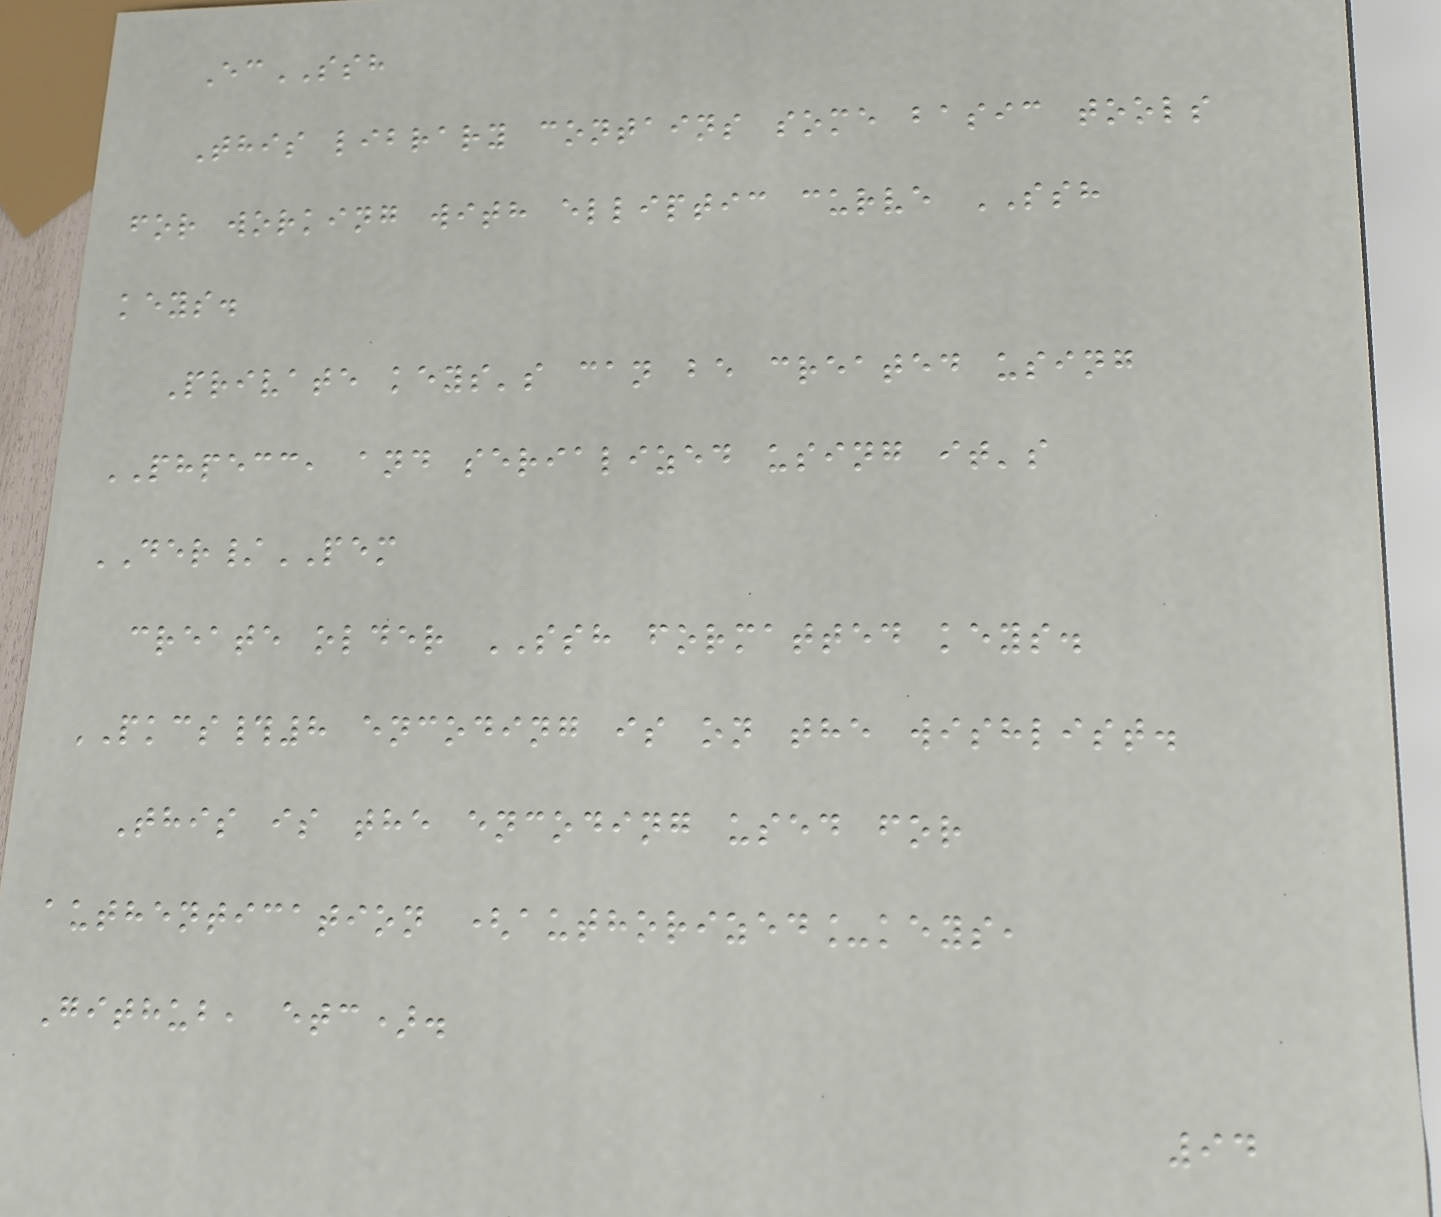EcSSH
This library contains some basic tools
for working with elliptic curve SSH
keys.
Private keys's can be created using
PHPECC, and serialized using it's
DER/PEM
create older SSH formatted keys.
PKCS#8 encoding is on the wishlist.
This is the encoding used for
authentication (authorized_keys,
Github, etc).
94
